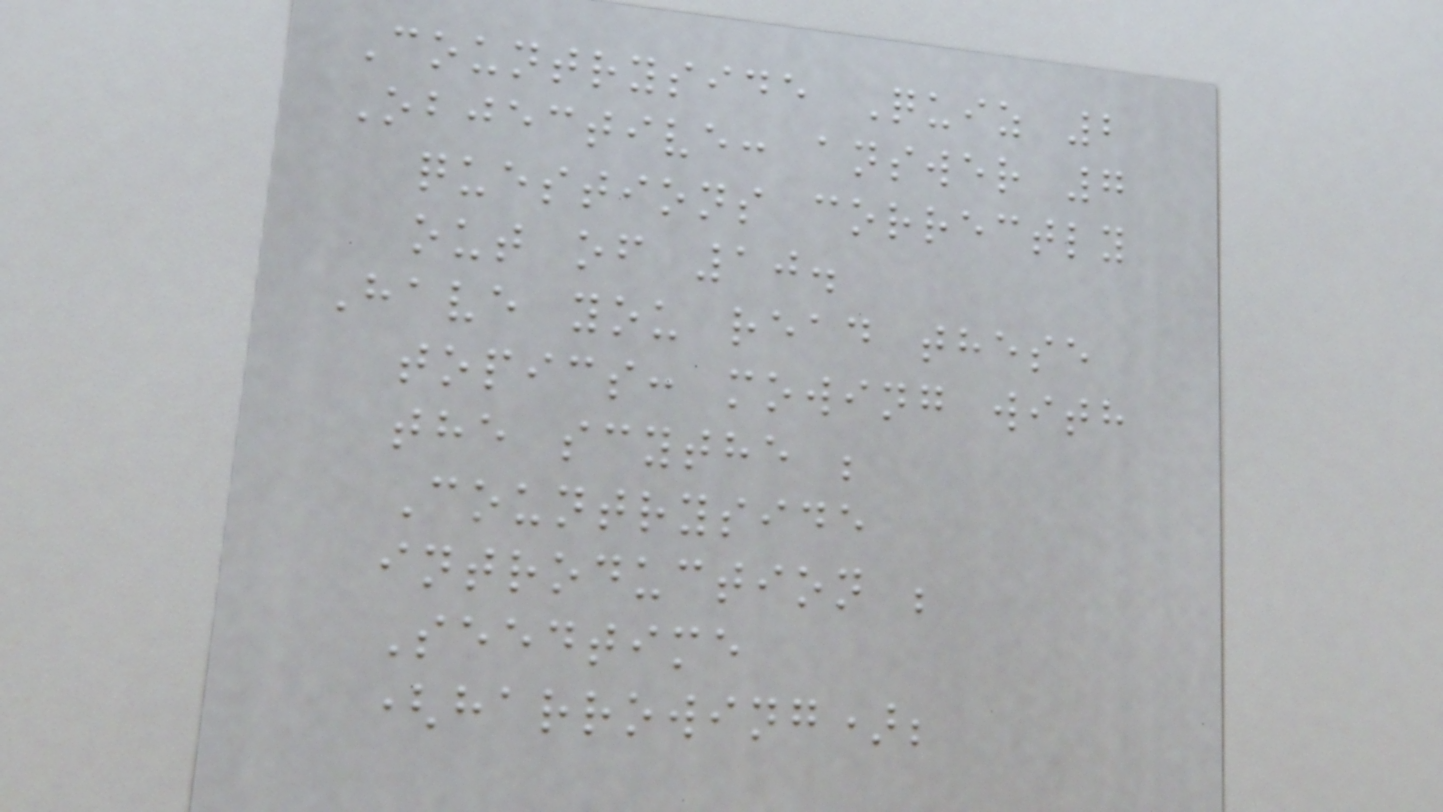Countryside Quiz 2
Objective: answer 7
questions correctly
out of 10.
Have you read these
topics: mowing with
the scythe ;
Countryside
introduction ;
Seedtime
(harrowing);
